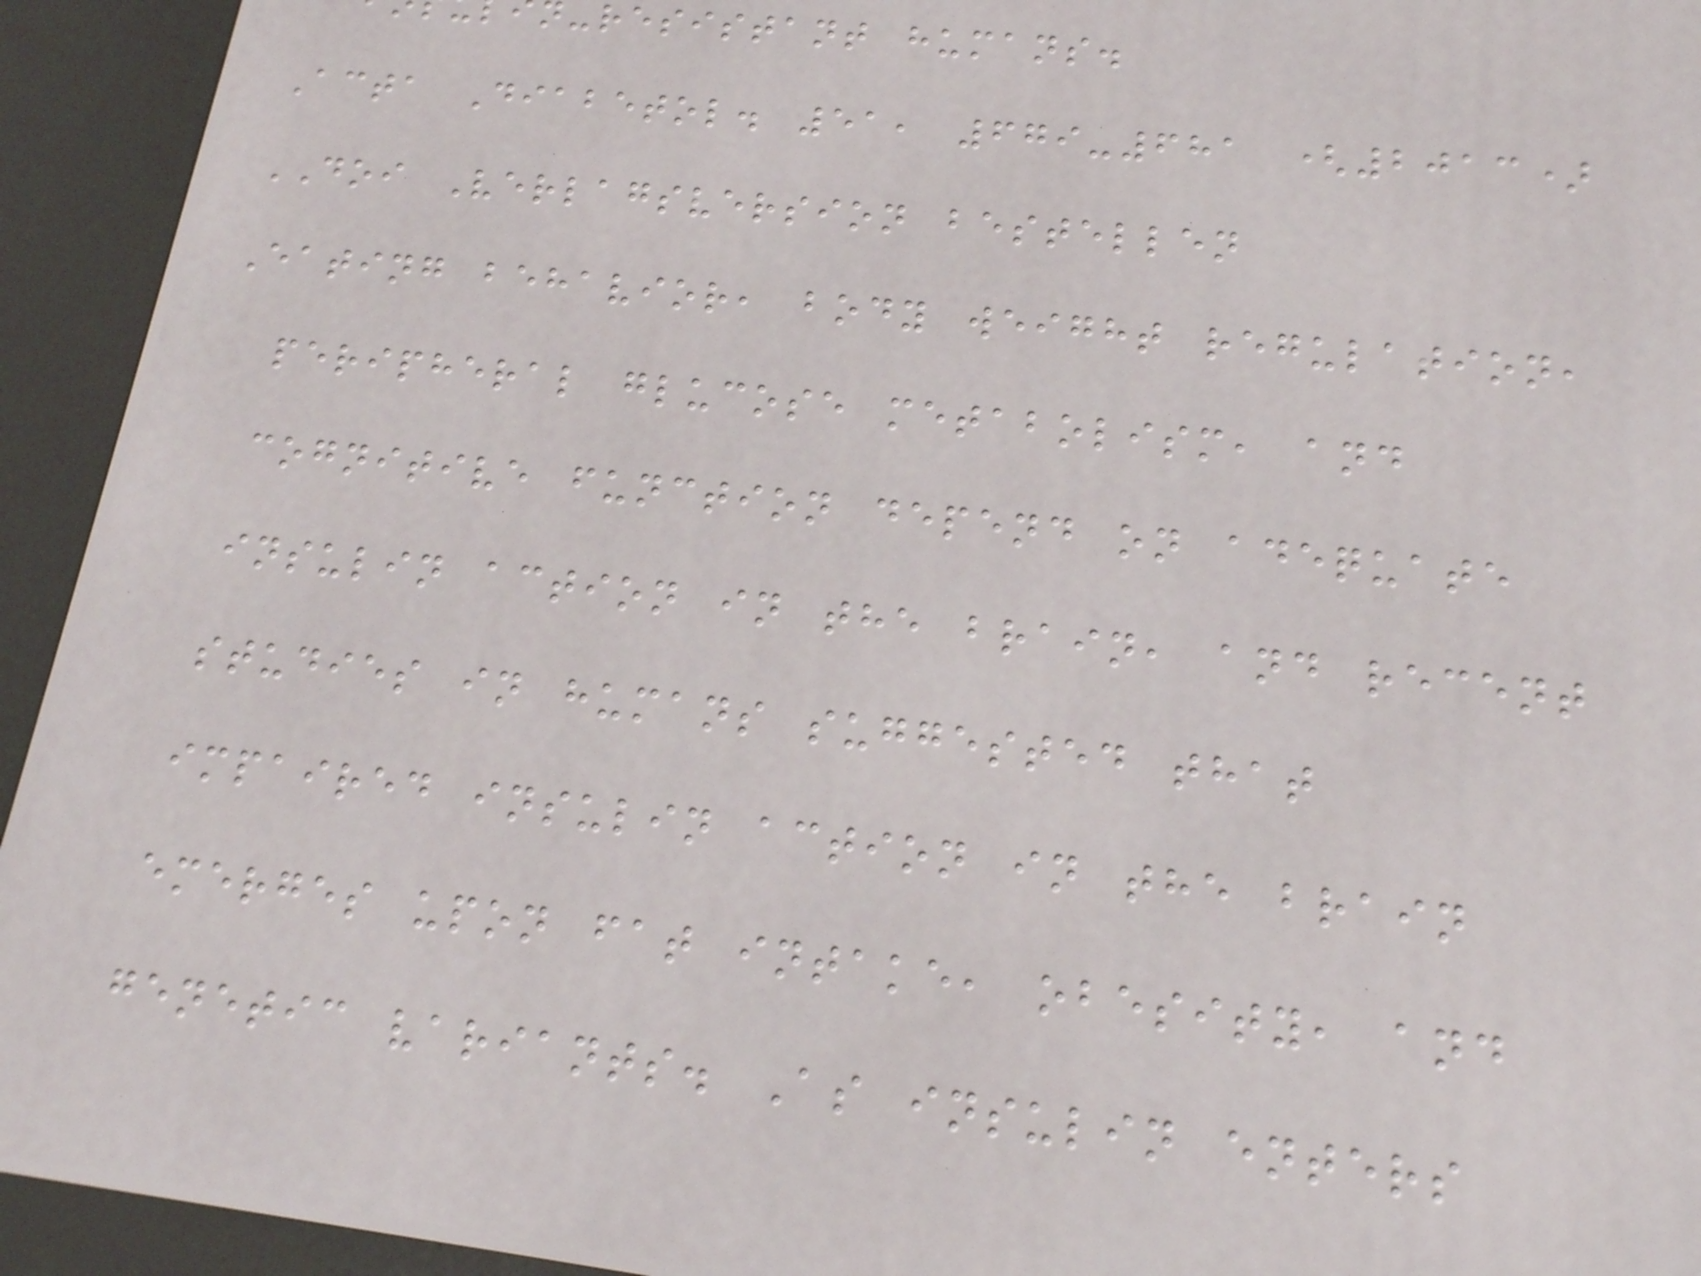-resistant humans.
Acta Diabetol. 51, 679-681 (2013)
DOI Verlagsversion bestellen
Eating behavior, body weight regulation,
peripheral glucose metabolism, and
cognitive function depend on adequate
insulin action in the brain, and recent
studies in humans suggested that
impaired insulin action in the brain
emerges upon fat intake, obesity, and
genetic variants. As insulin enters
